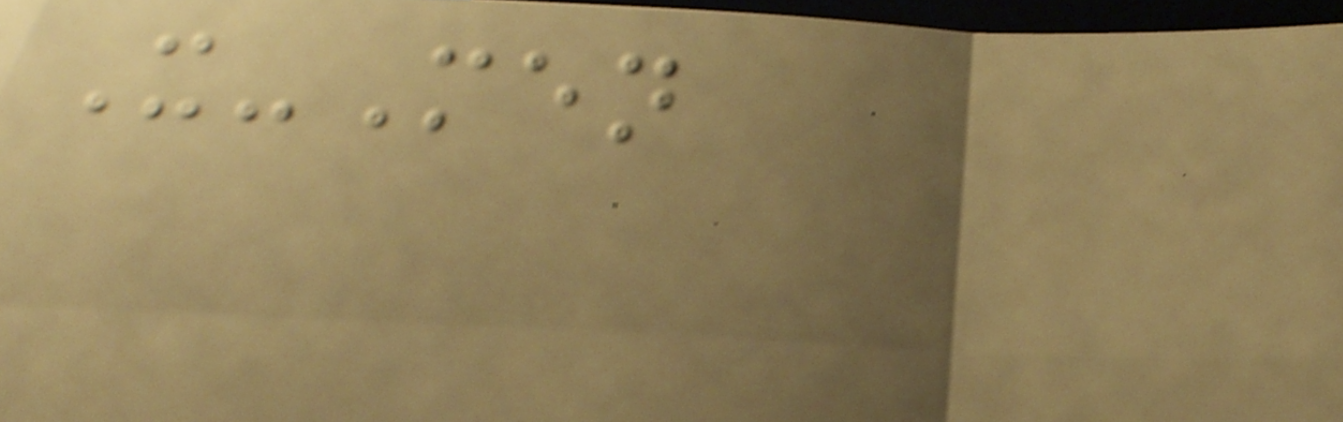X-Men
